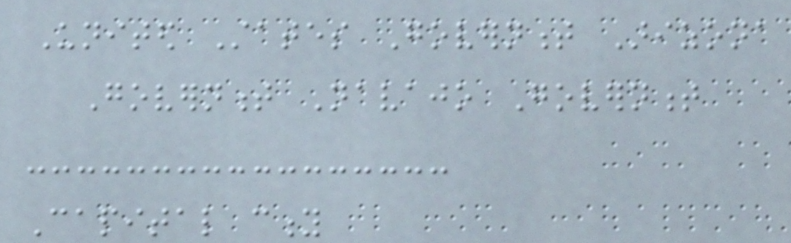United States Government Arizona
Government Navajo Government
Capital city
